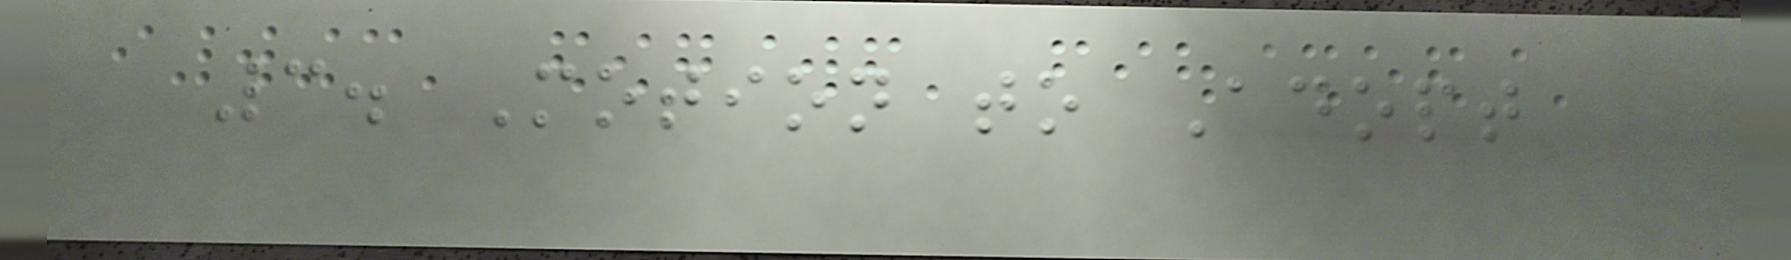3. Motion to Adopt
